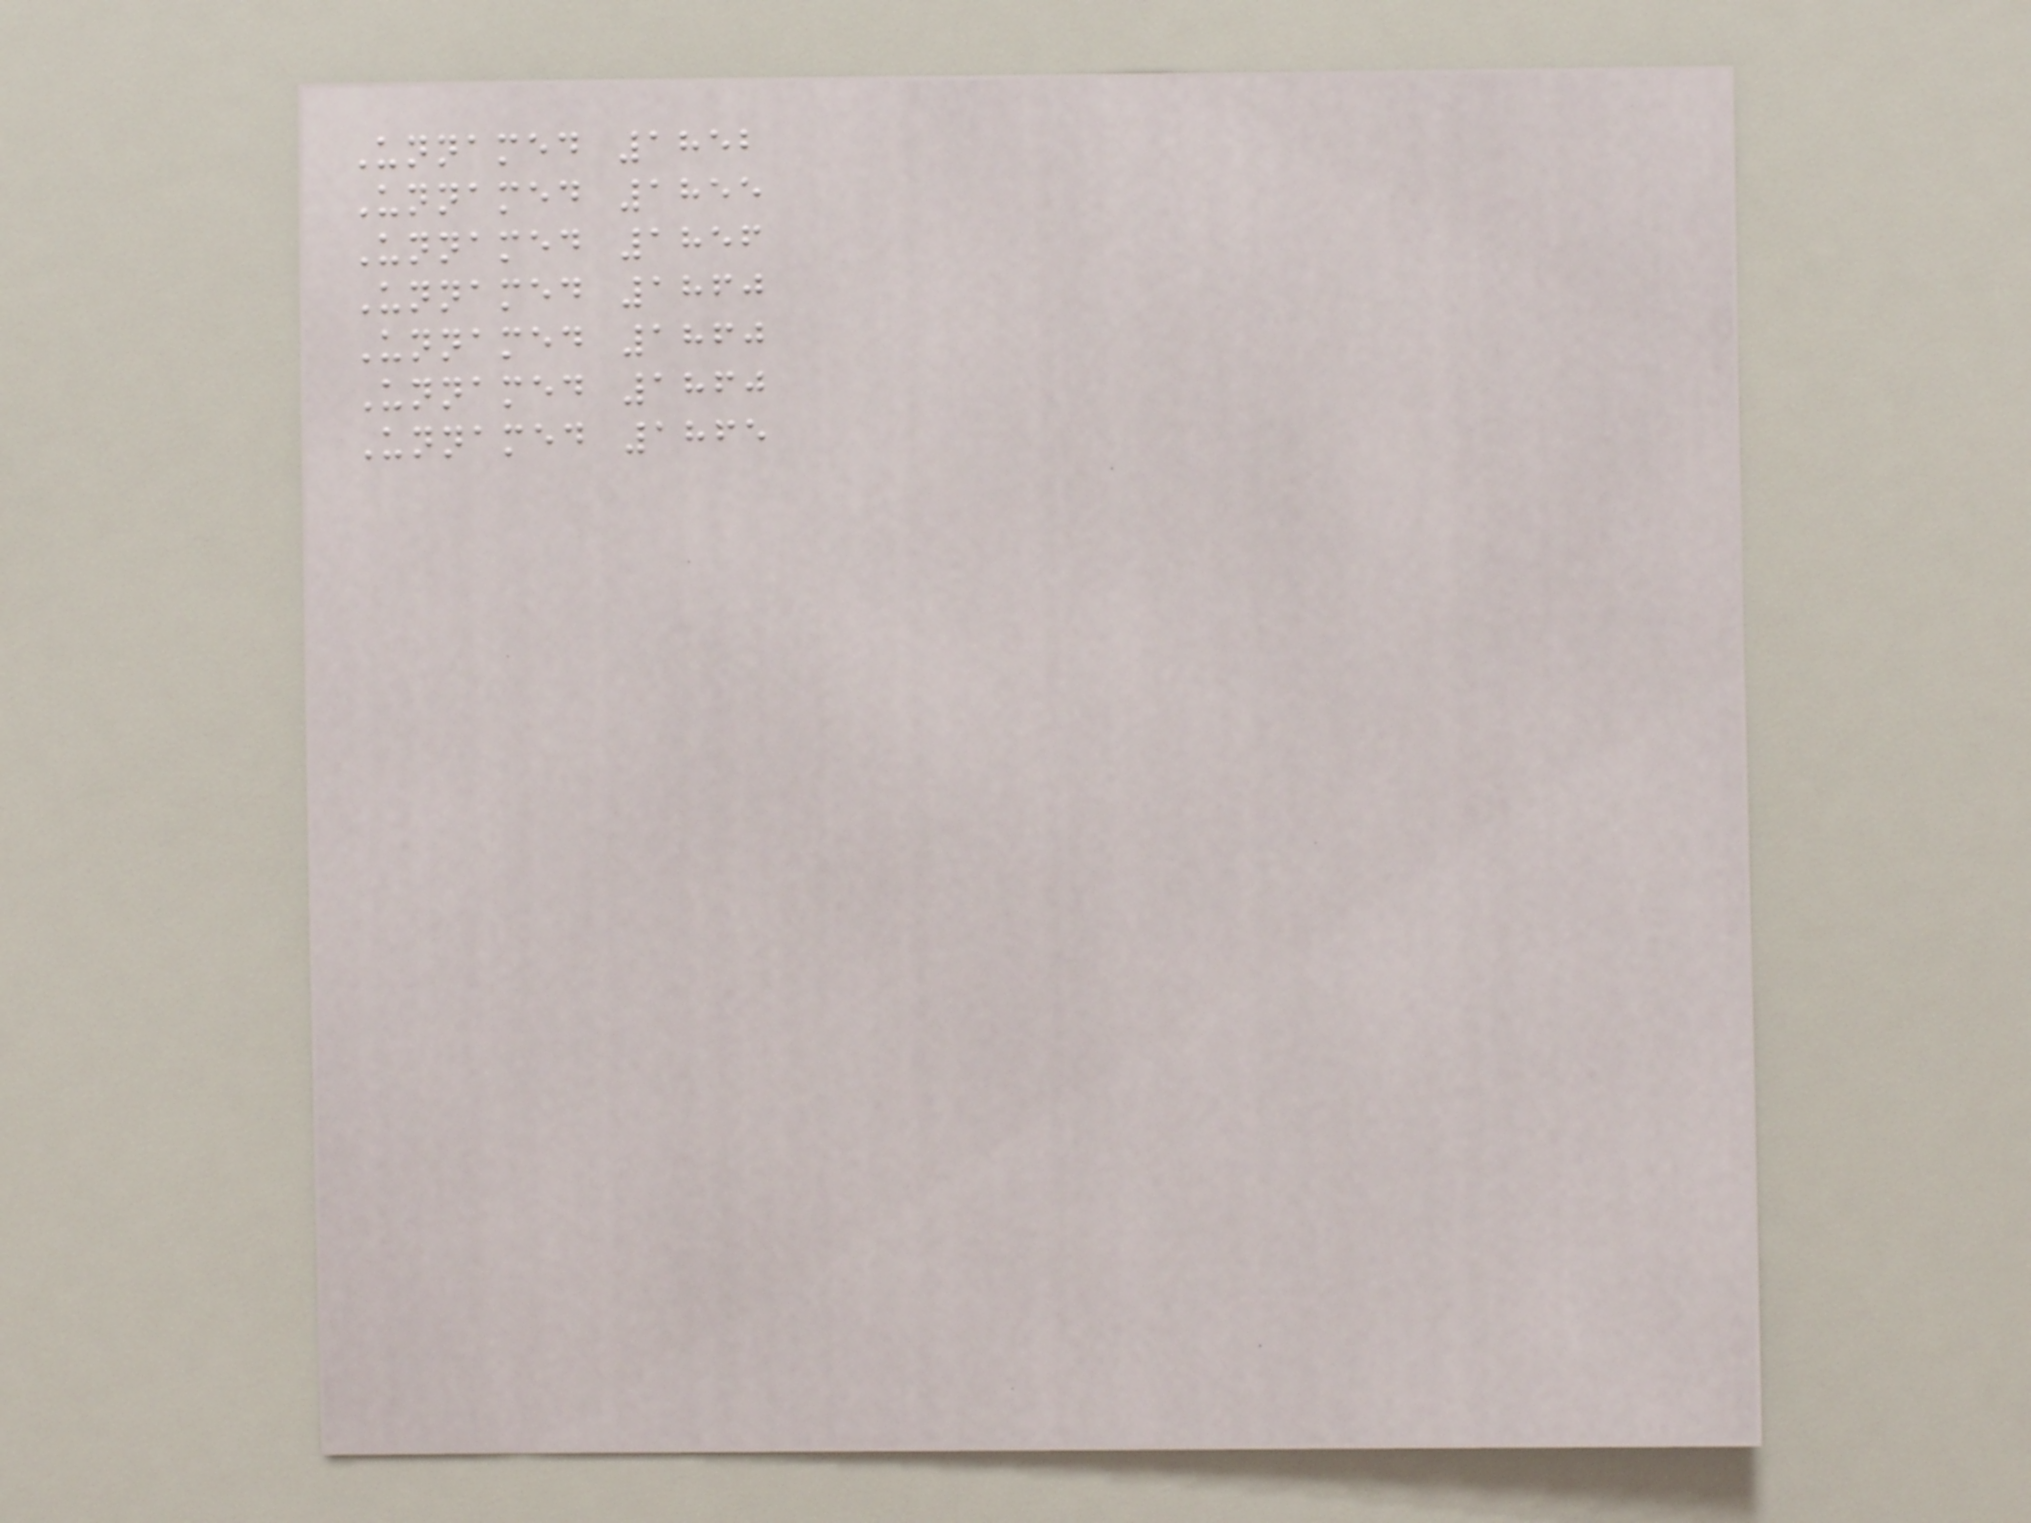Unnamed 1852
Unnamed 1855
Unnamed 1856
Unnamed 1860
Unnamed 1860
Unnamed 1860
Unnamed 1865
